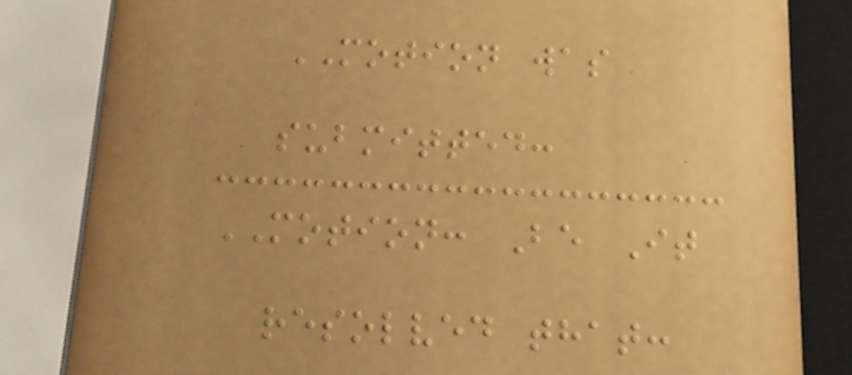MOTION was
submitted:
MOTION: Be It
resolved that:
